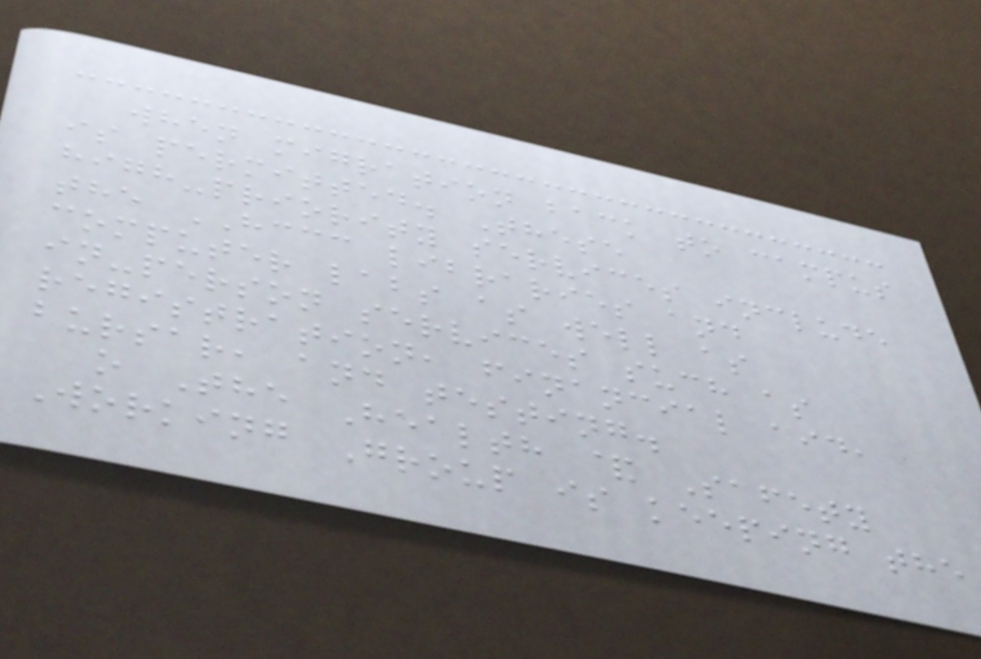when migration back to campus
is permitted. These
high-priority services include
the HCCC libraries and
computer labs as well as
in-person services such as
registration, financial aid,
bursar, and testing.
o The Health & Safety
Working Group is keeping the
